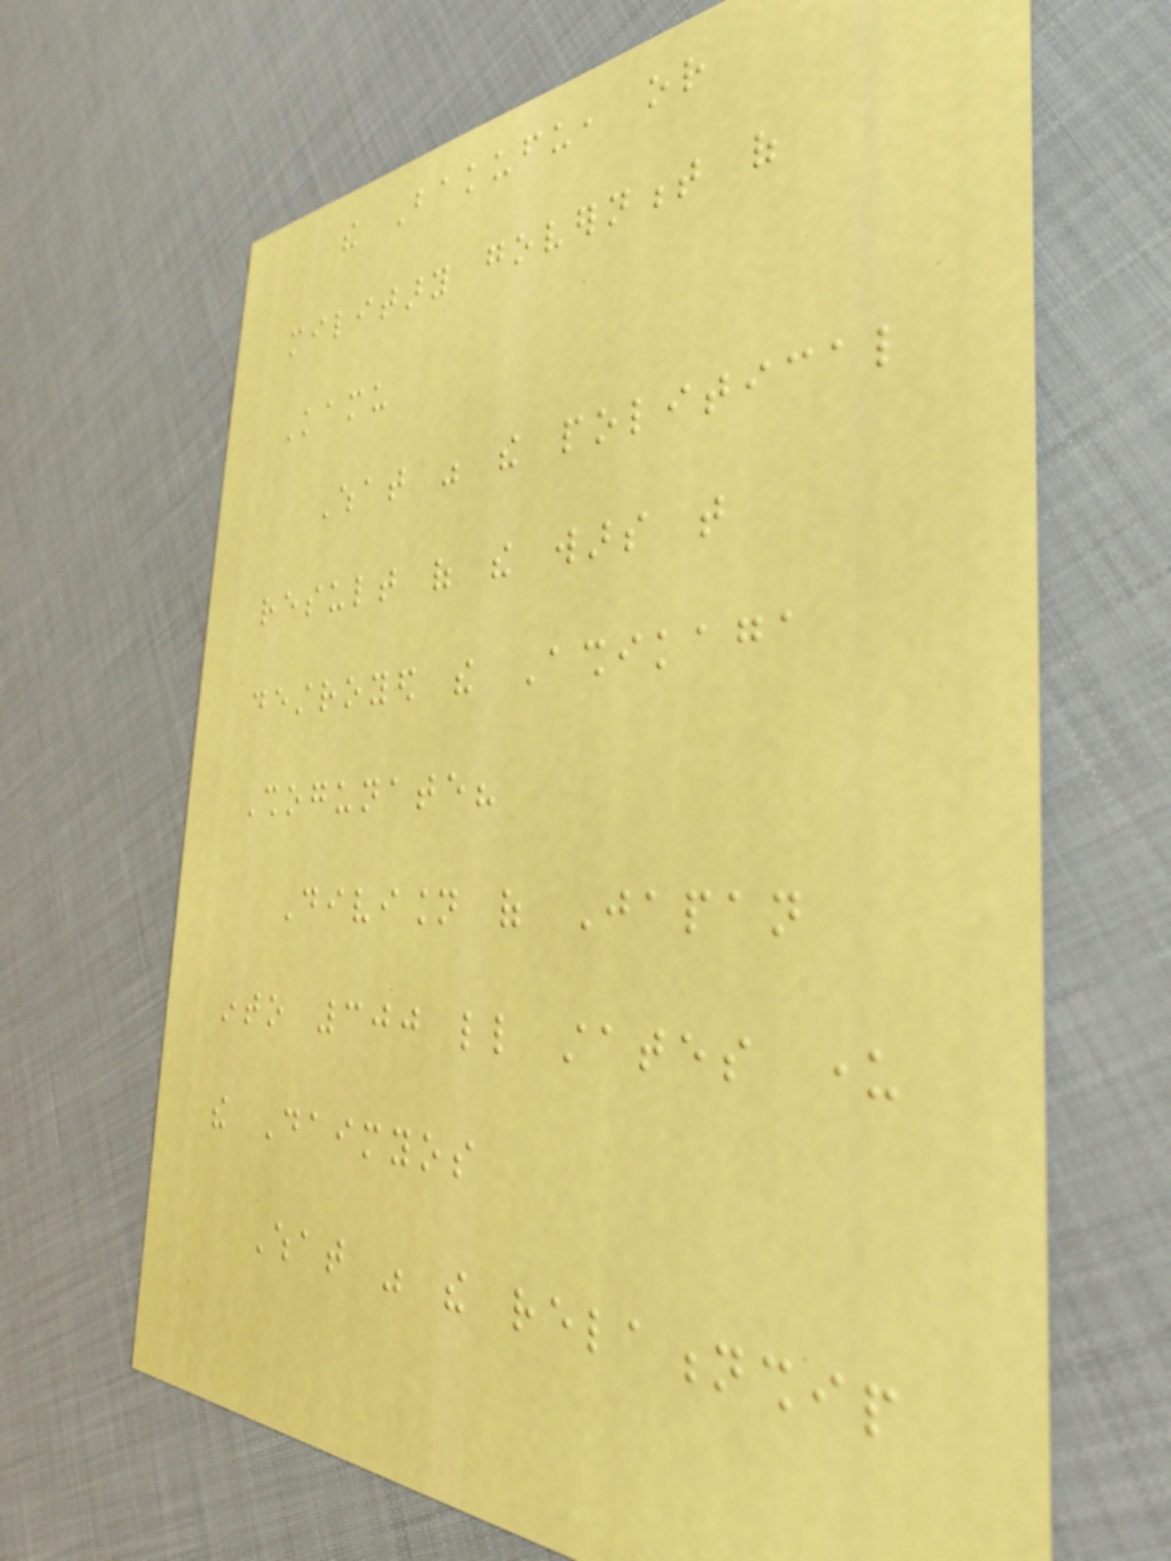the Bakufu, or
military government of
Kamu
What was the political
result of the wars that
destroyed the Ashikaga
Shogunate?
Division of Japan
into 300 little states under
the Daimyos
What was the relationship
